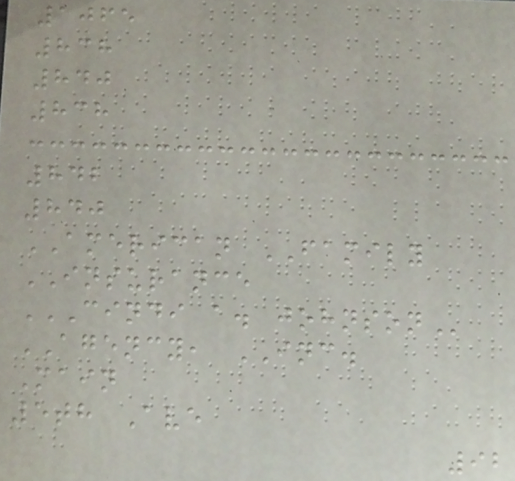1065
838
840
838
842
840
AMERICAN FAMILY
INSURANCE
CINDI A. JOHNSON
AGENCY, INC.
Main
5th Ave
92
